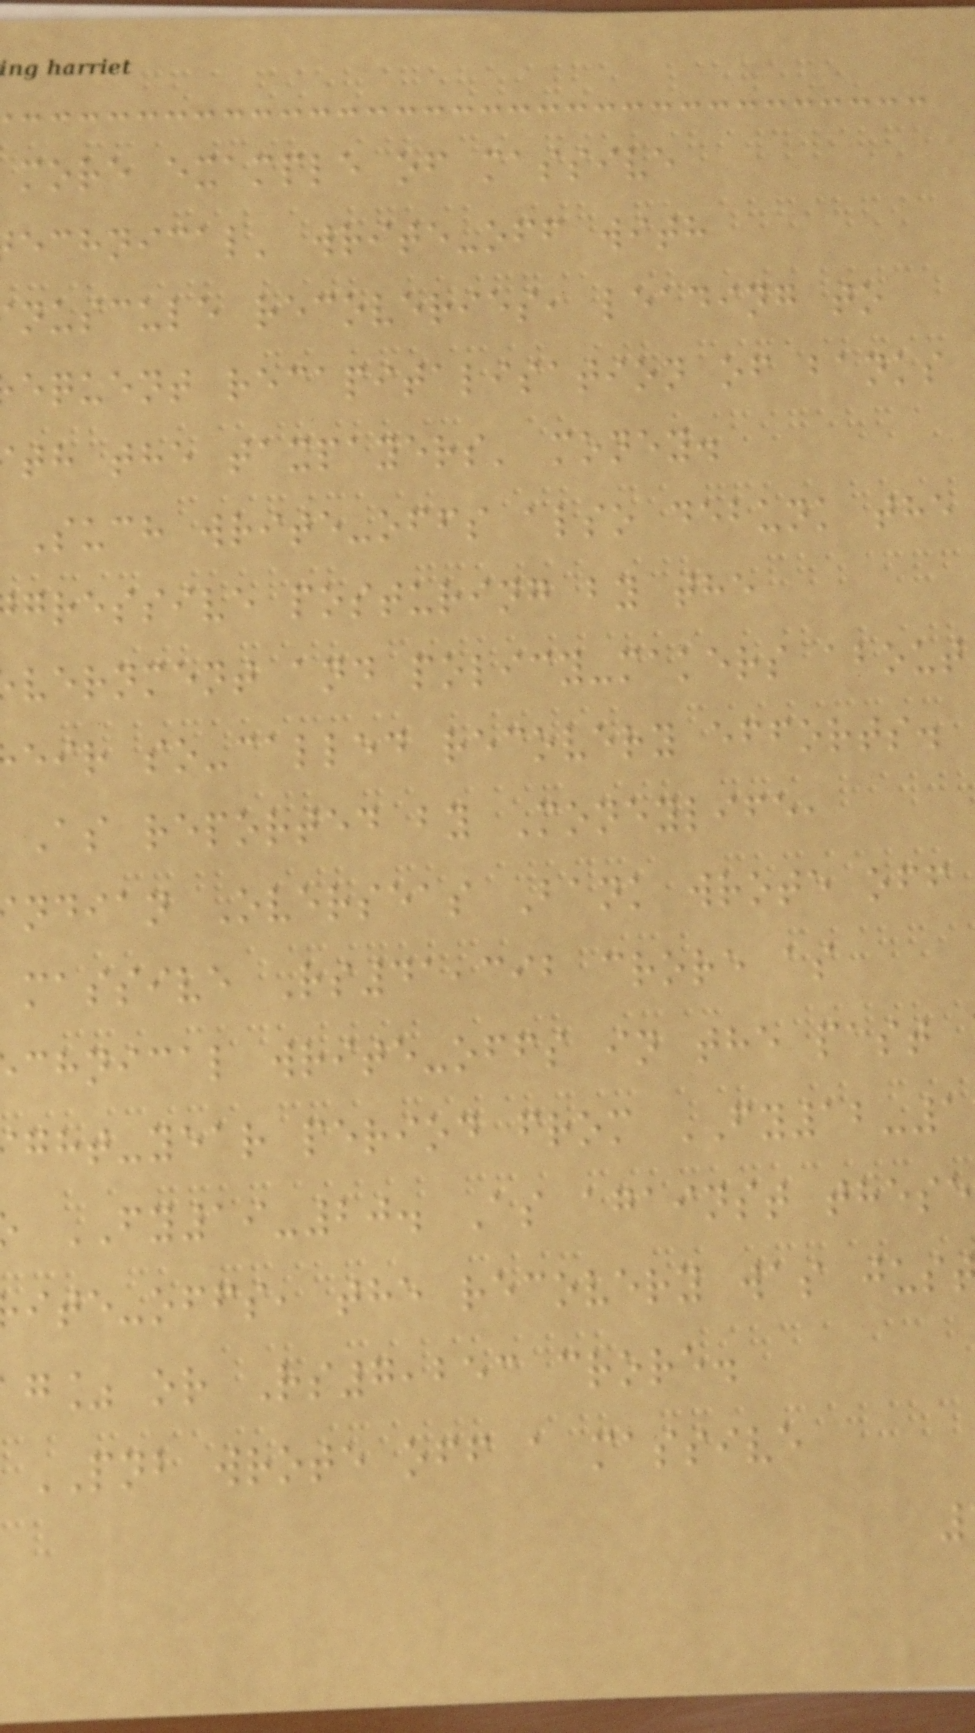more example of massive
echnical' write-off with
nuscule recoveries, leading to
equent recapitalisation of banks
th the taxpayers' money.
Such write-offs also debunk the
gressive posturing by the
vernment and policy-makers about
eir so-called recovery efforts.
As reported by Moneylife,
ndian Overseas Bank wrote off
massive Rs41,392 crore as
chnical write-offs in the past
ght-year period from FY12-1
FY19-20. As against these
ite-offs, the recovery was jus
g% or Rs7,253 crore.
PNB wrote off a massive
